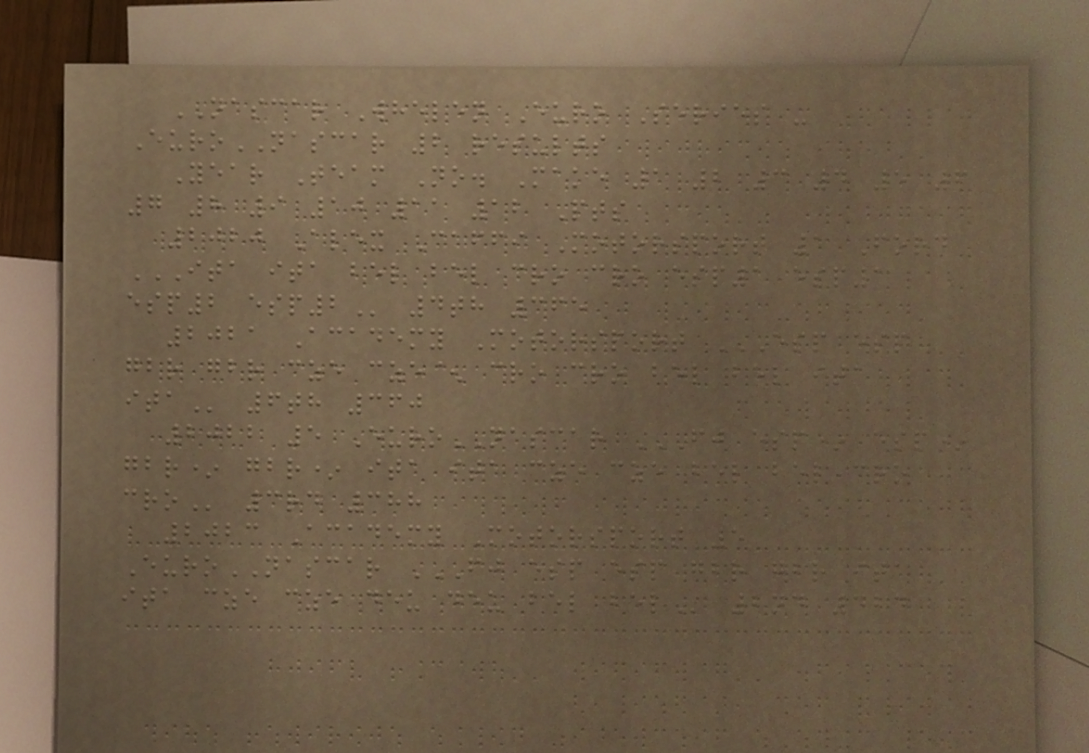NASCAR Whelen Euro Series -
EuroNASCAR 2 results
Year Team No. Make 1 2 3 4 5 6
7 8 9 10 11 12 Pts
2020 Alex Caffi Motorsport 1 Ford
ITA ITA BEL BEL CRO CRO ESP1 ESP1
ESP2 ESP2 4th 365
2021 Academy Motorsport ESP ESP
GBR GBR CZE CZE^ CRO CRO BEL BEL ITA
ITA 6th 360
2022 5 EuroNASCAR FJ ESP* ESP*
GBR* GBR* ITA ITA CZE CZE BEL BEL CRO
CRO 3rd 388
2023 Academy Motorsport 5
EuroNASCAR FJ ESP ESP GBR GBR ITA
ITA CZE CZE DEU DEU BEL BEL 2nd 424
